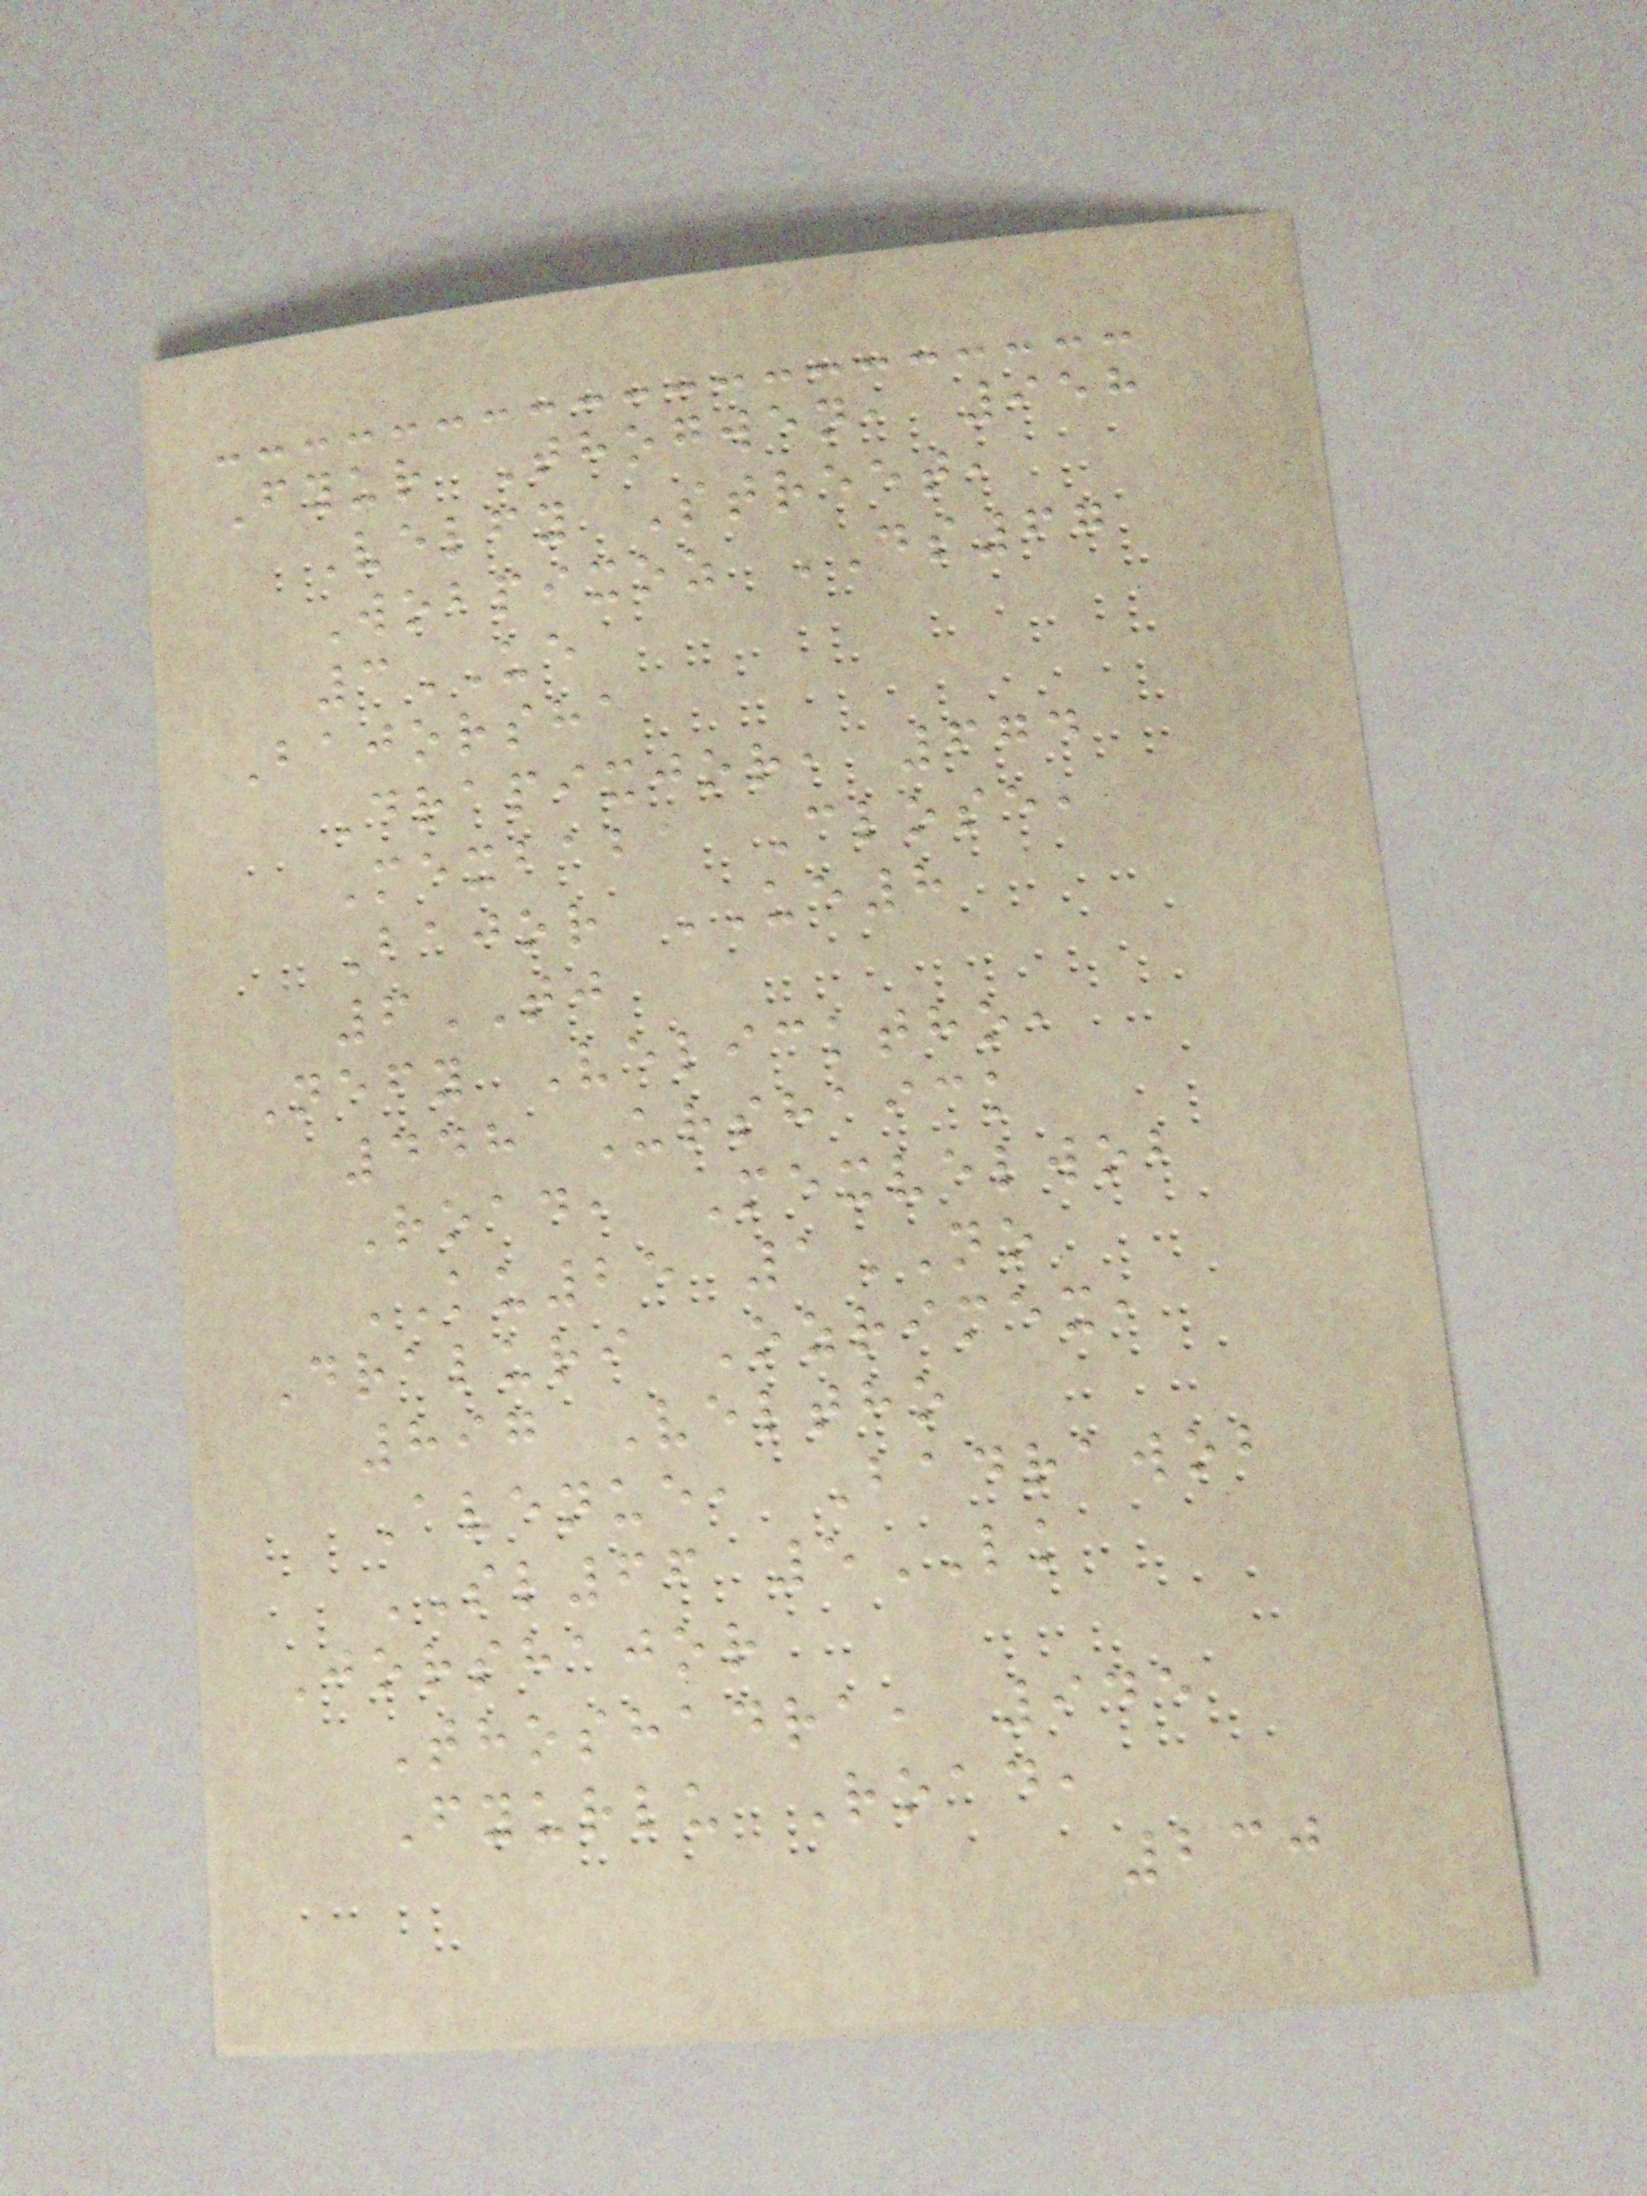Fyur Thogwen, 958
Velfy Street,
Wobpixoz DS67
3UE
Bajorsha
Drapixjor, 674
Mexbaba Close,
Bajor UE8
6TJ
Nefy Velicktho,
448 Urshaick
Road, Mexvelwob
KU25 1NO
Draluri Ozrimex,
897 Veltho
Avenue, Badrawob
SL66 5LK
Jorshajor
Thoshadra, 945
Fyurlu Road,
230
